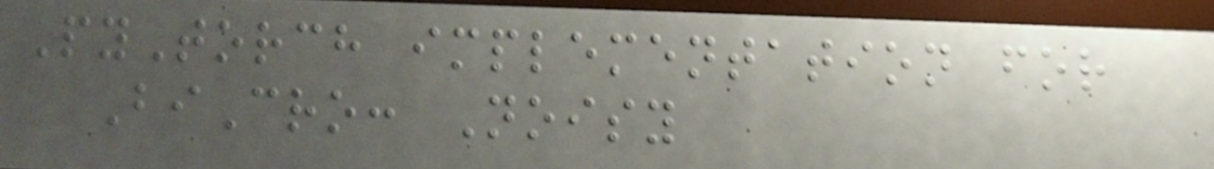PyTorch implementation for
BiCro: Noisy
